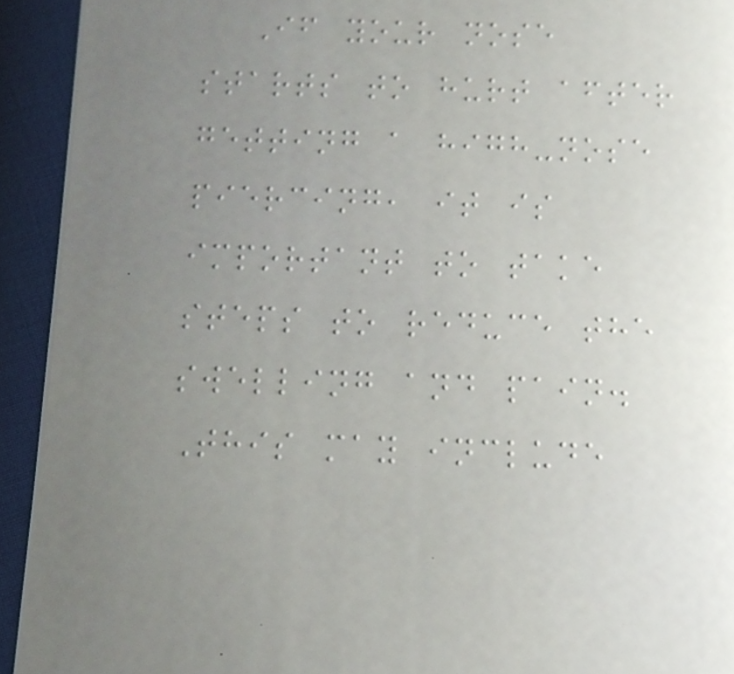If your nose
starts to hurt after
getting a high-nose
piercing, it is
important to take
steps to reduce the
swelling and pain.
This may include
